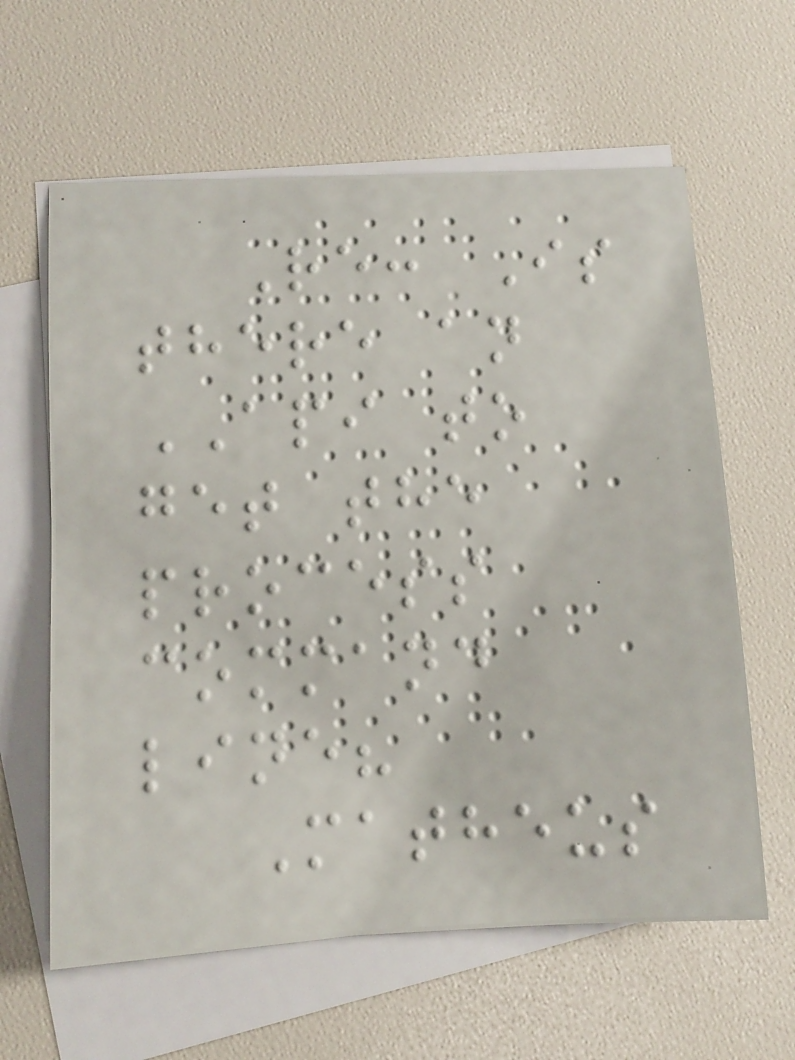Re: Is
there an
API to
get the
process
command
line?
Matheus
